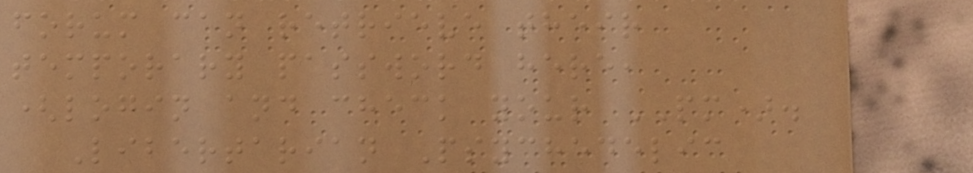forum can retrieve their
temporary password here,
(login and check your PM).
Libertarian Psychedelic
